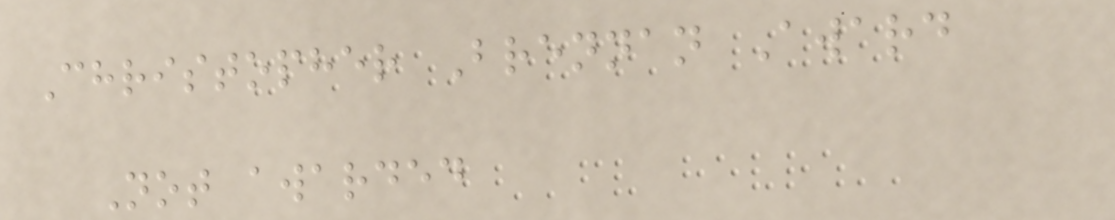Christopher Brennan Award
Not awarded
